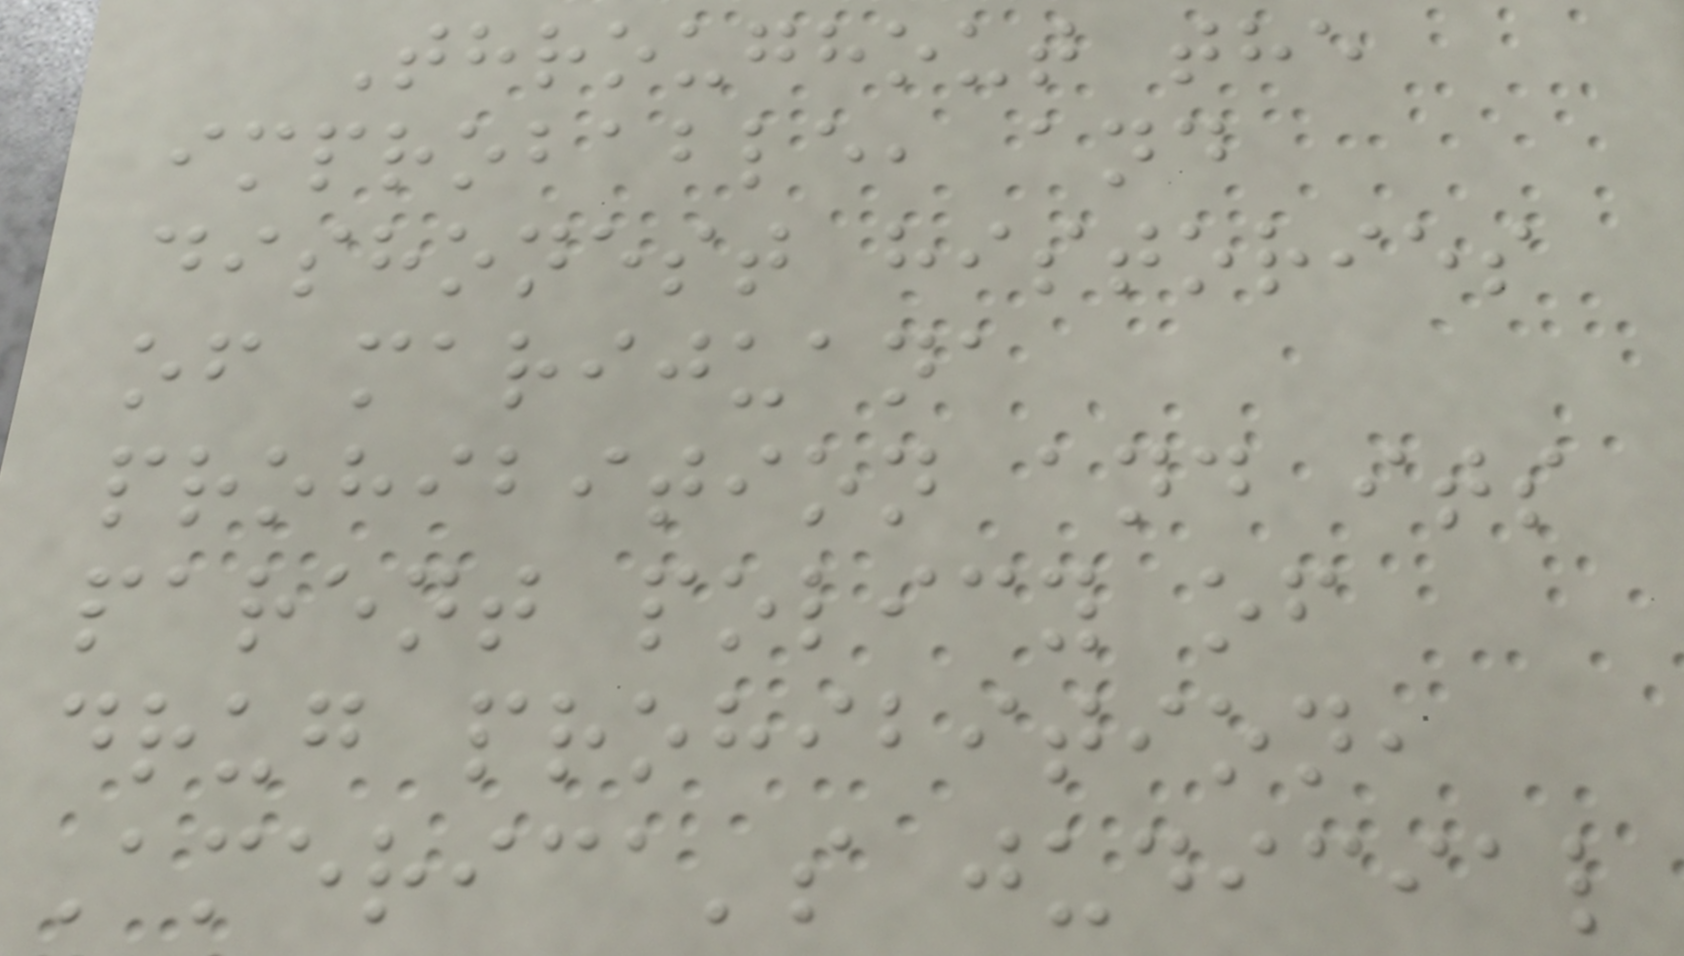Throughout the
improbable, and
dishonest histories
of marijuana
prohibition and its
parent policy of
drug prohibition,
America's judicial
